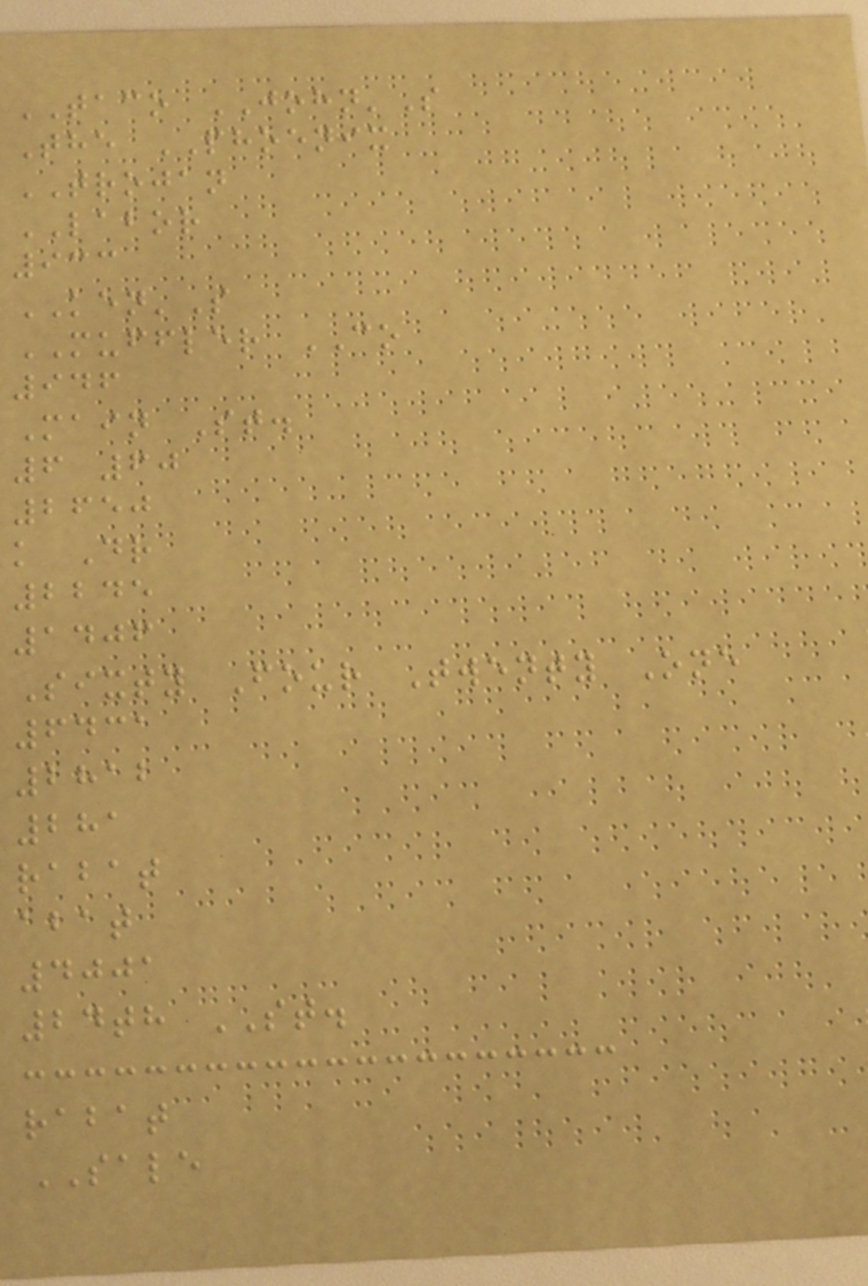TACO JOHN'S
The PHOENIX
TROJAN
LABOR
933
KEN'S
MUFFLER CO
946
Main St.
6 60
2650
k Dr
2245
1406
Sixty Four Twenty One
6431
2812
281
rabat
abat
4001
24th ST.
rabat
SALE
